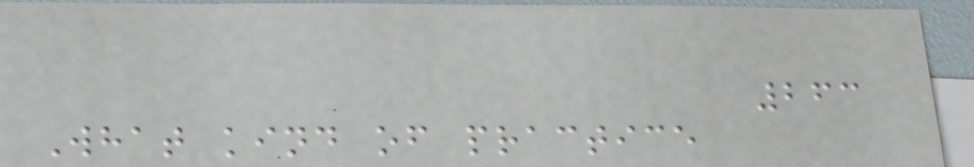263
What kind of practice
